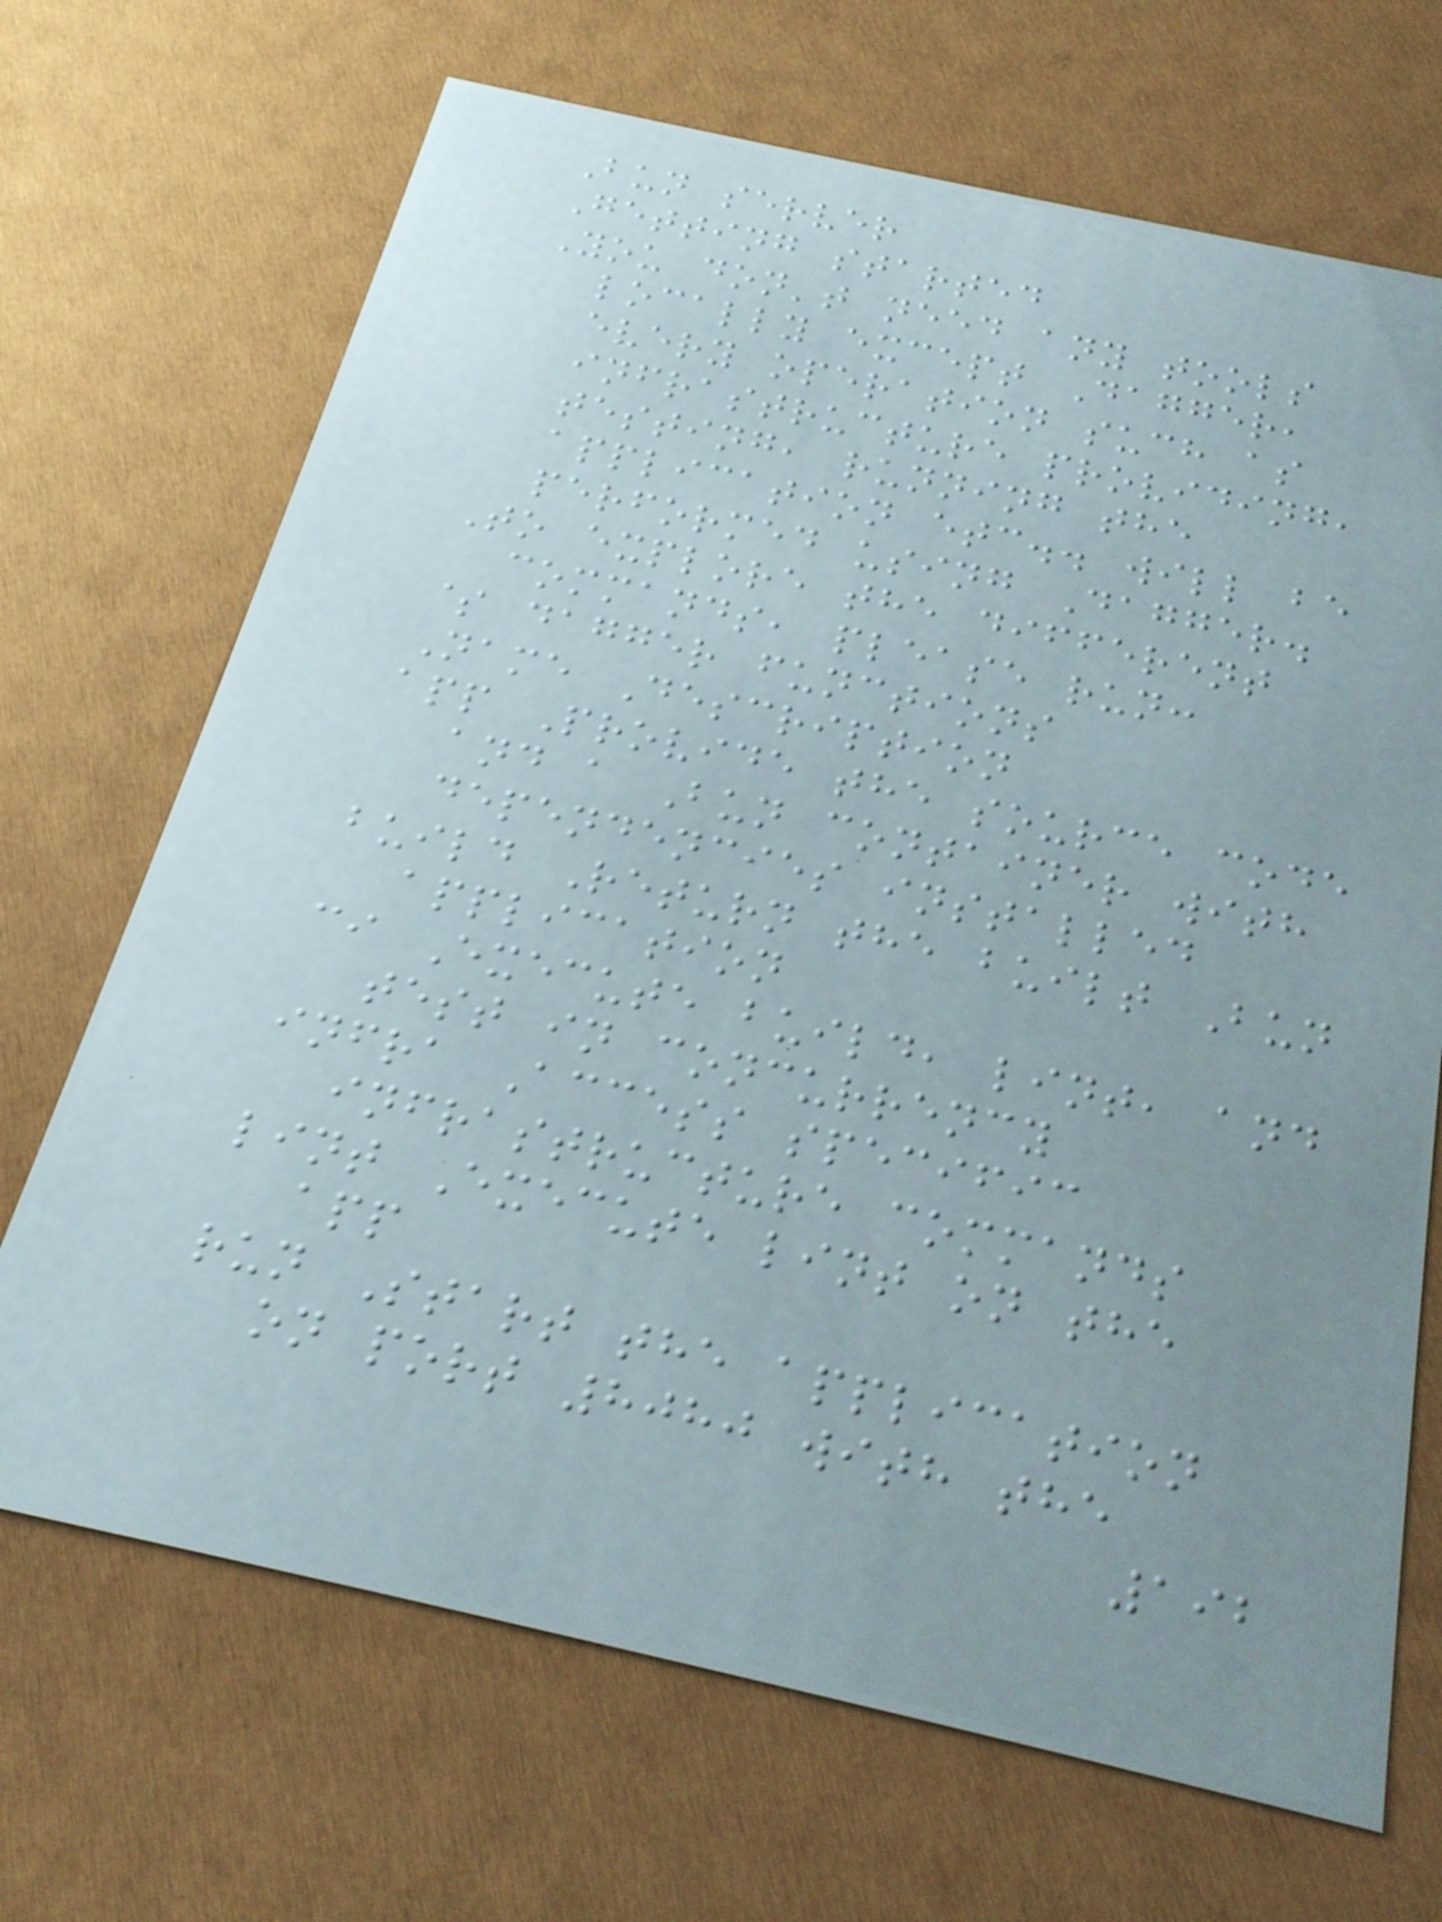Bun server
Getting started
You don't need any tools
locally except Dagger,
every operation such as
infrastructure providing,
testing, running the
application etc.. will be
performed using Dagger.
To explore the different
commands, please run:
$ dagger functions
Name Description
app Provide the source code
and a Bun container with
dependencies installed
build Return the built Bun
application
ci Execute build, lint, and
test in concurrency
infra Access specific
infrastructure commands
lint Execute lint on the
app
run Start the application
on port 8080 with the
192
